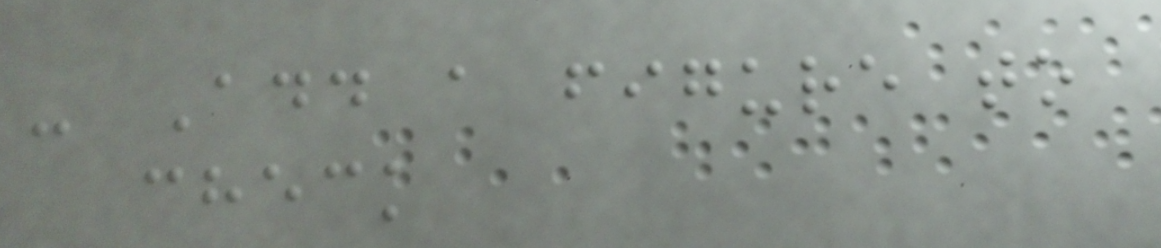- Add a figure to
check
